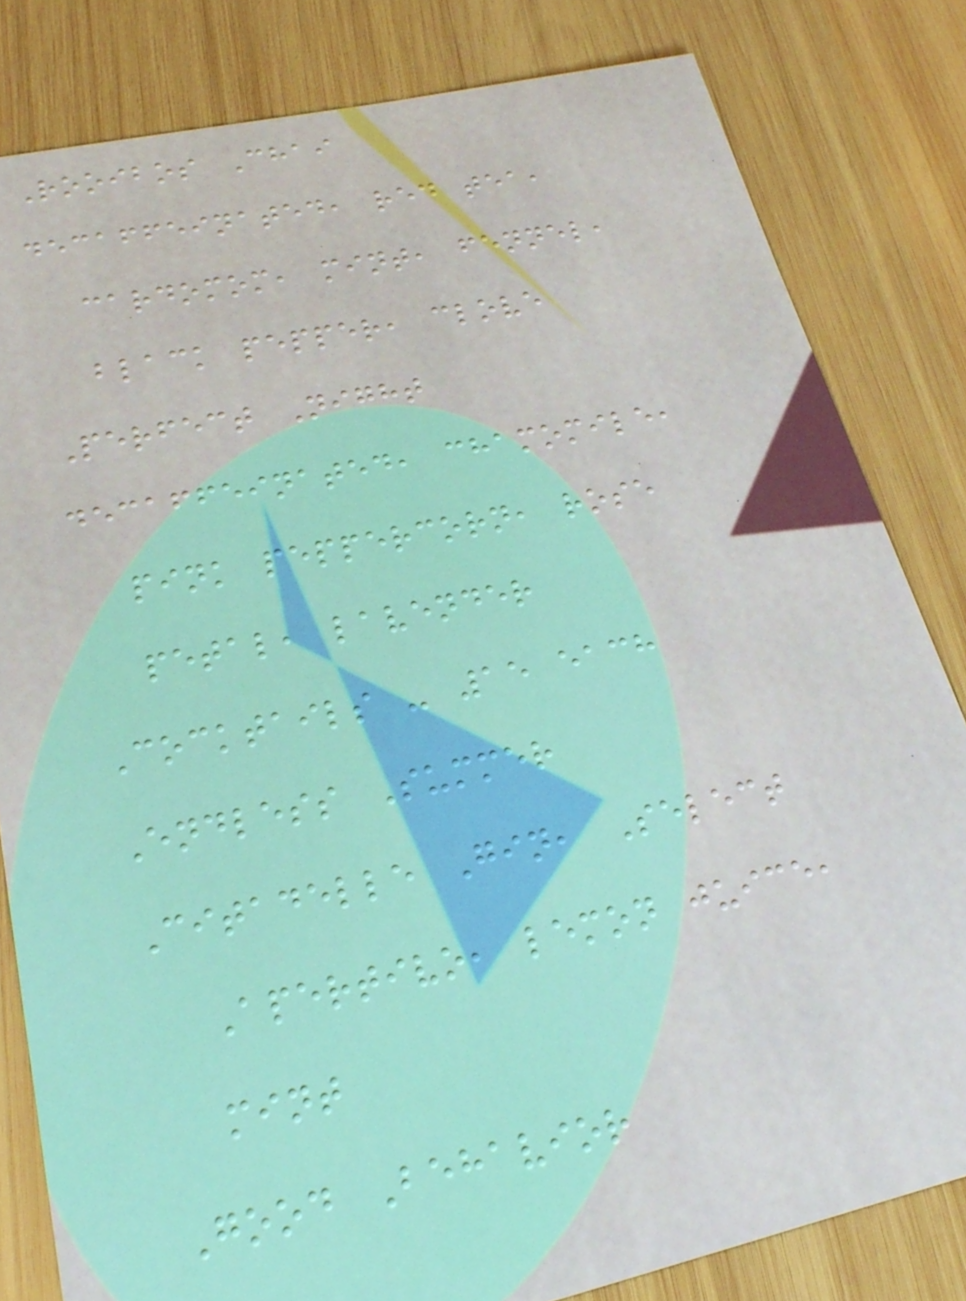Rooibos Chai
decaffeinated, red tea,
cardomom, mint, fennel,
black pepper, clove
Perfect Night
decaffeinated, chamomile,
pink peppercorn, rose
petal, lavender
Cocktails - 15 each
Endless Summer
Citadelle Gin, Select
Apertivo, lemon juice,
mint
Good Behavior
